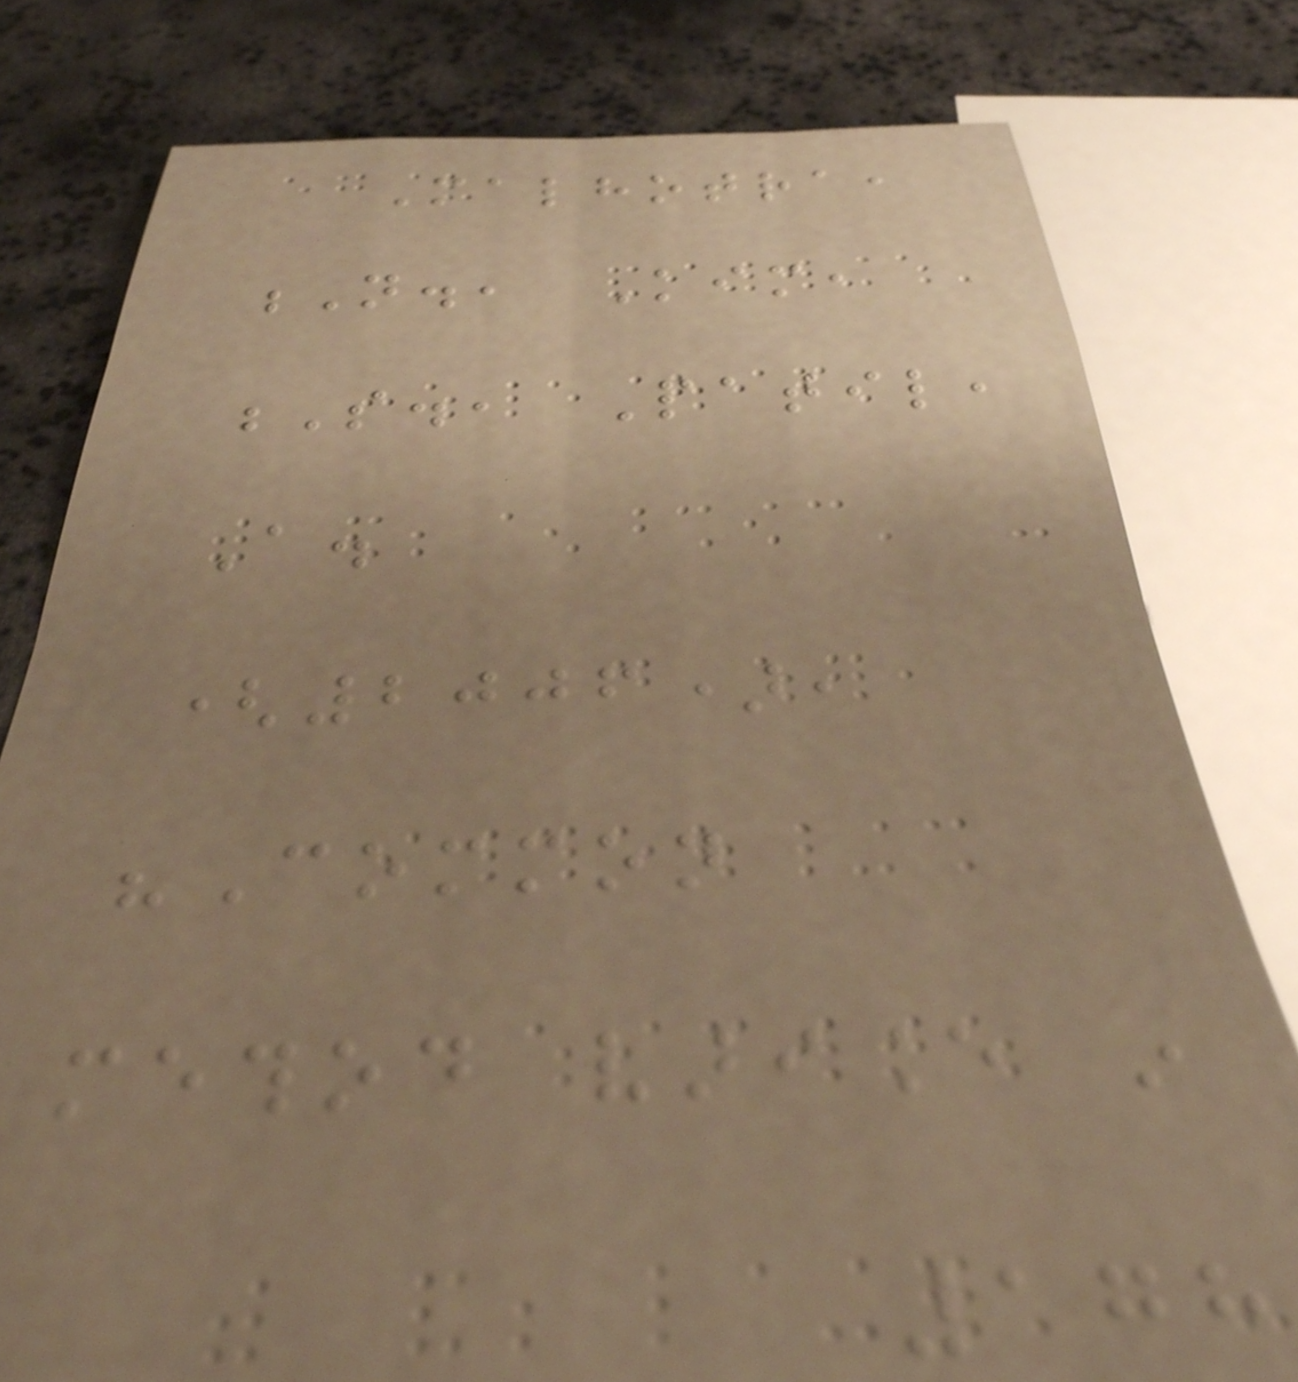Malhotra,
N., Kim,
S., Patil,
A.
(2006),
"Common
method variance in
178
